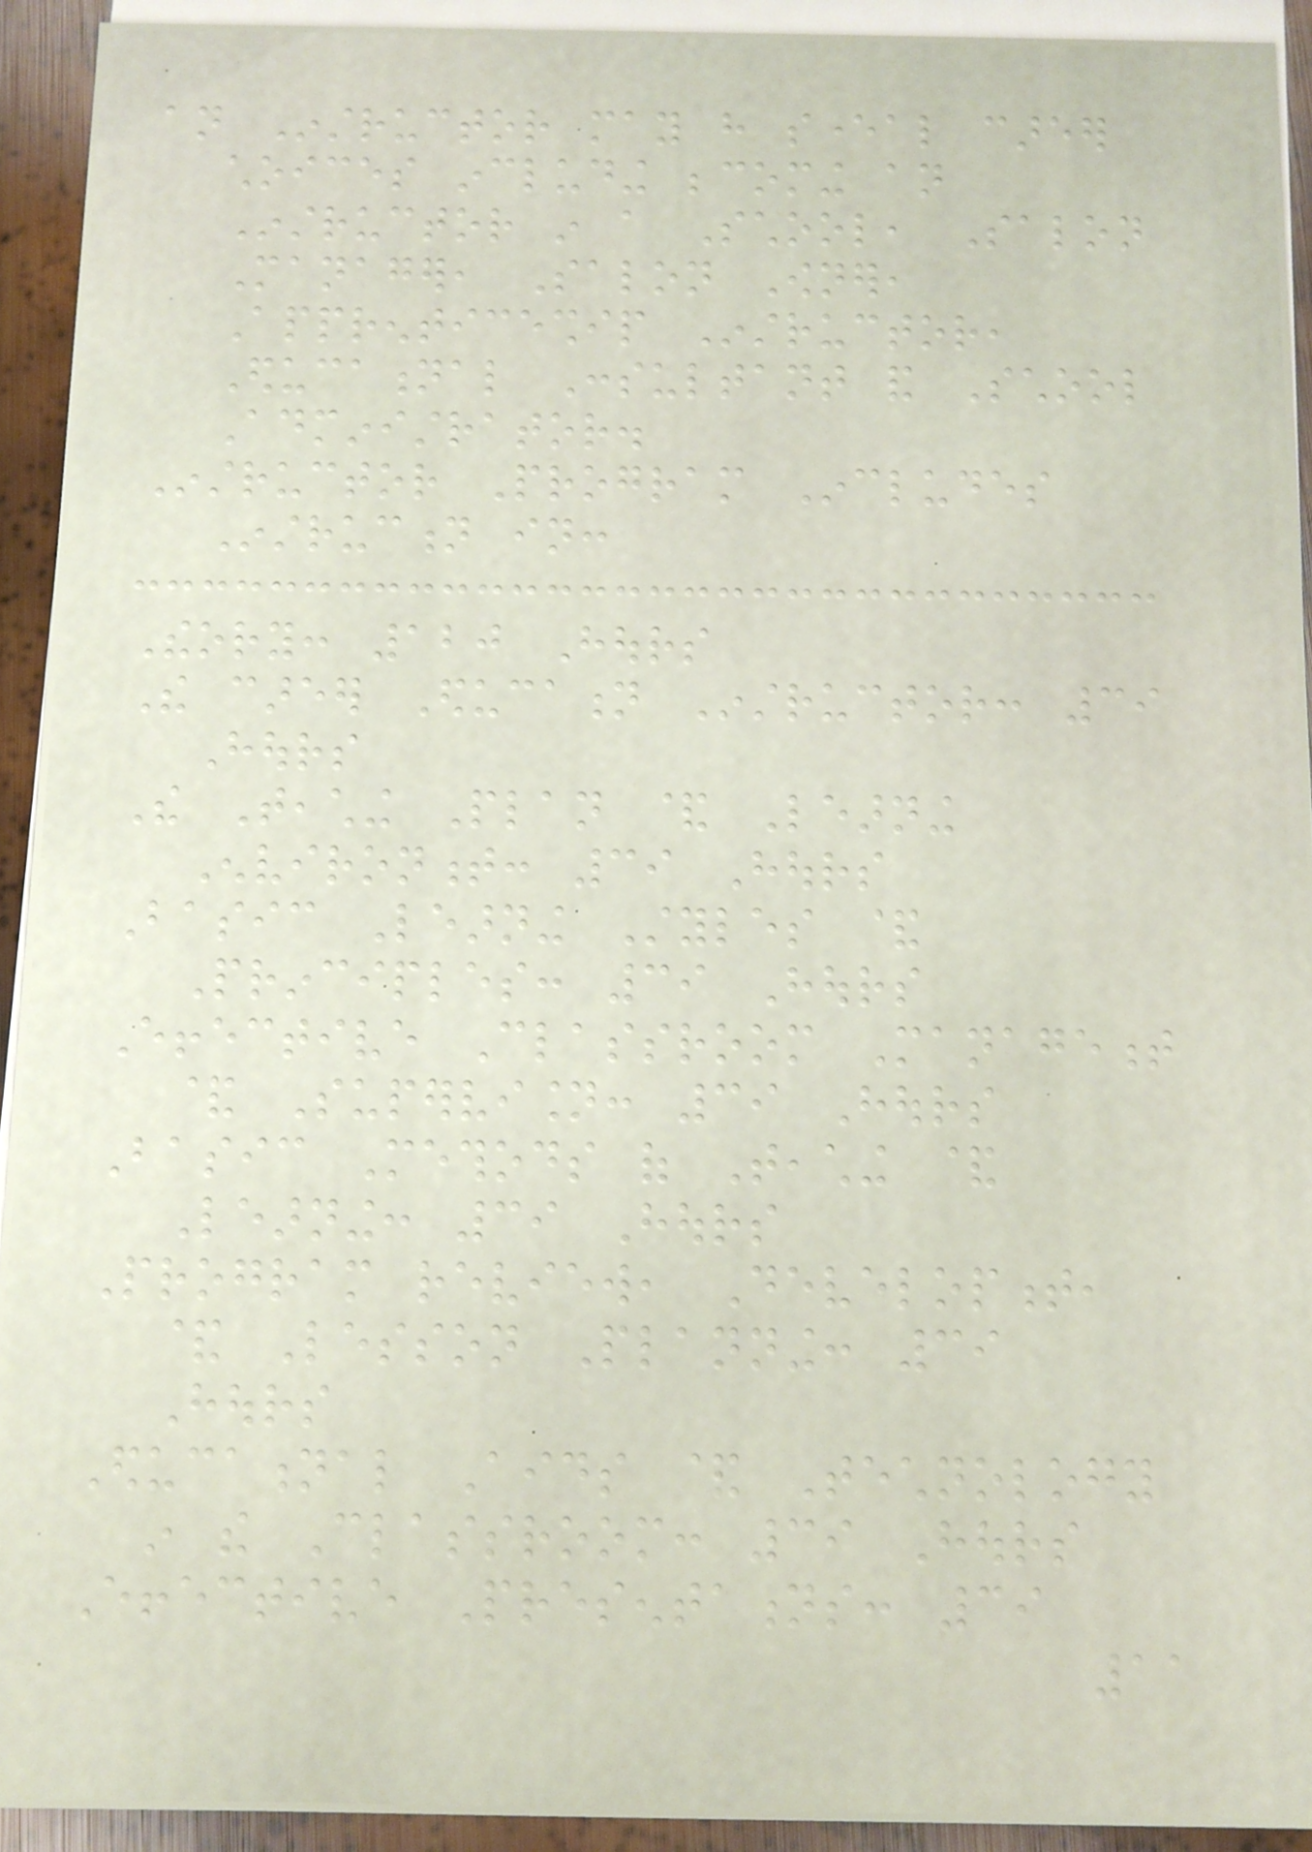an Instructor may have several career
choices including becoming an
Instructor in a School, Salon
Manager, Salon Owner,
Apprenticeship Instructor,
Educational Consultant and School
Administrator.
Instructor Program Includes
Instruction in:
Theory: 120 Hours
The career Education Instructor: 39
Hours
The Teaching Plan & Learning
Environment: 39 Hours
Basic Learning Styles &
Principles: 39 Hours
Effective Classroom Management
& Supervision: 39 Hours
Basic Methods of Teaching &
Learning: 39 Hours
Program review, Development,
& Lesson Planning: 39
Hours
Educational Aids & Technology
in the Classroom: 39 Hours
Effective Presentations: 39
11
